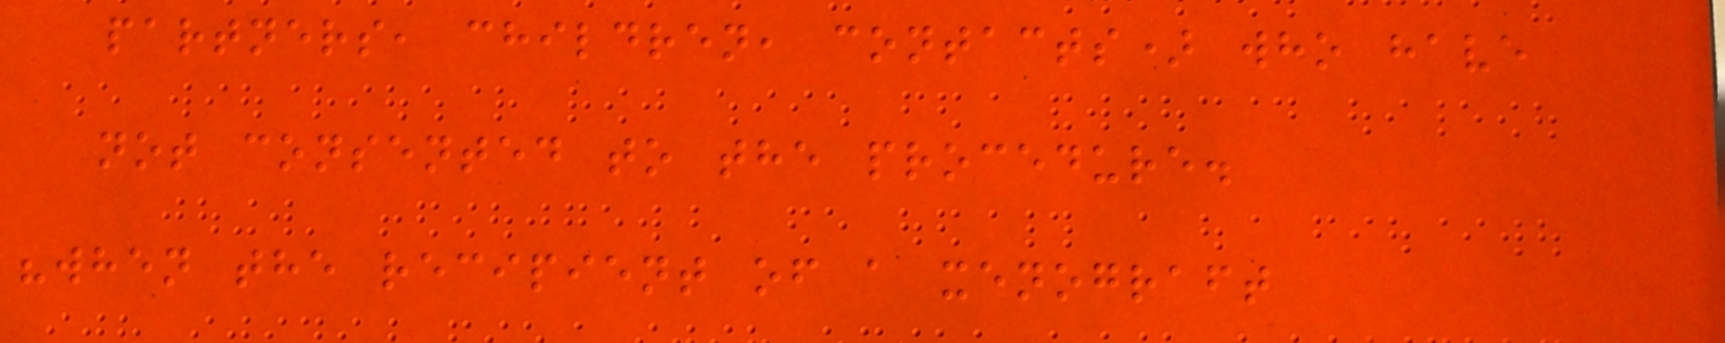partners, children, contacts) who have
not consented to the procedure.
"when the recipient of a xenograft
